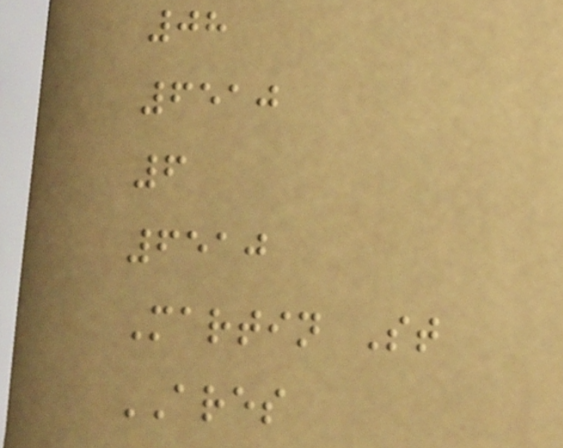08
6510
6
6510
Martin St
ARES
